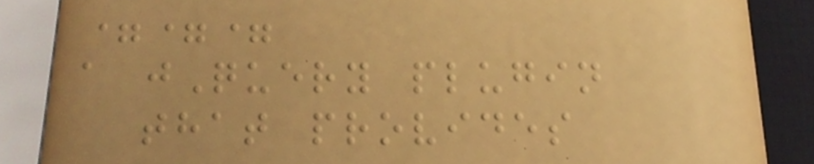===
a jQuery plugin
that provides
